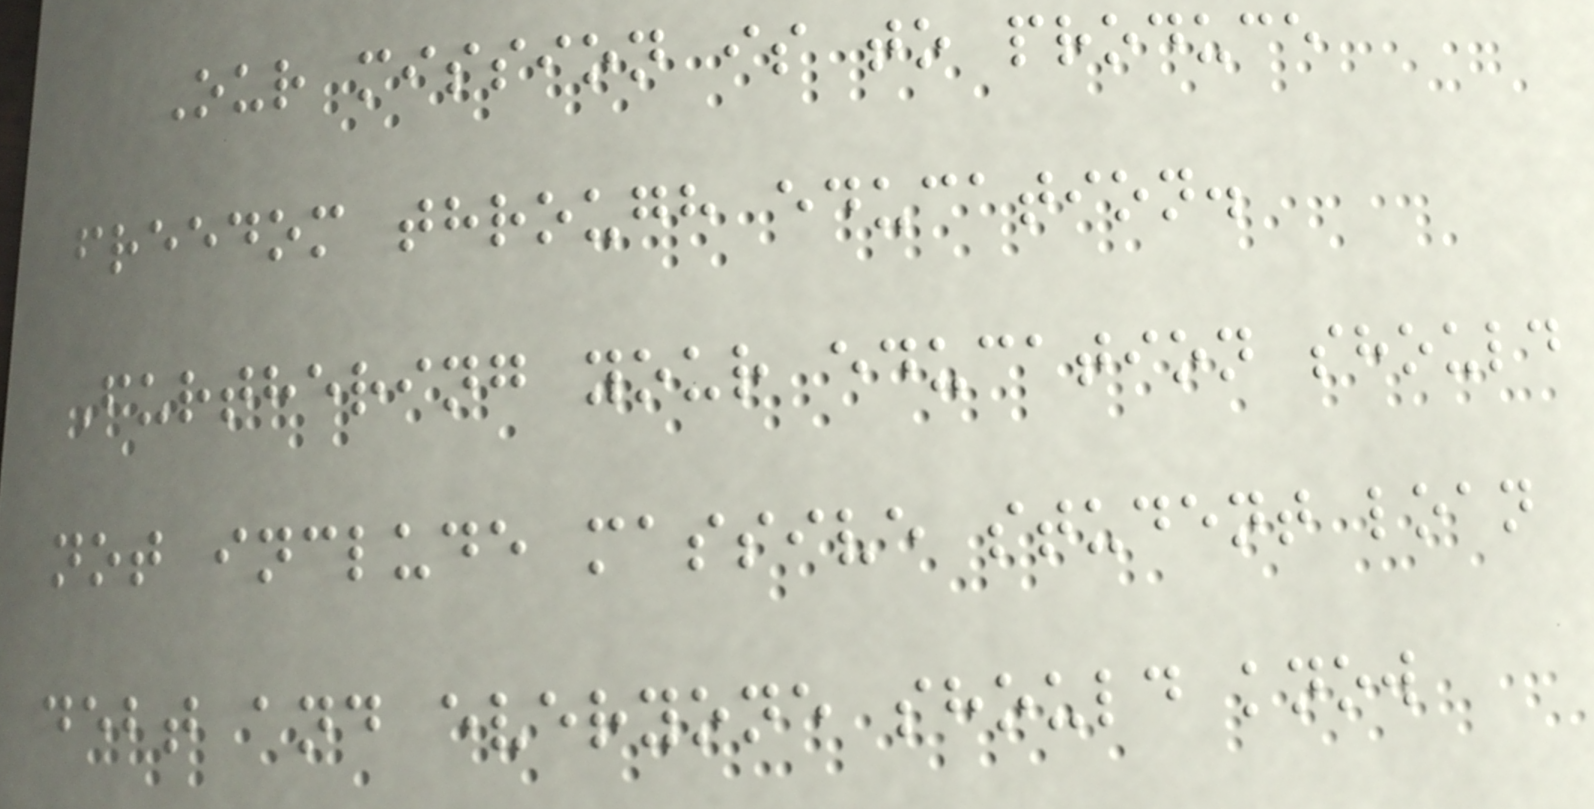Our mission is to produce
freedom through education.
Furthering your education should
not include massive student loan
debt and everyone should know
